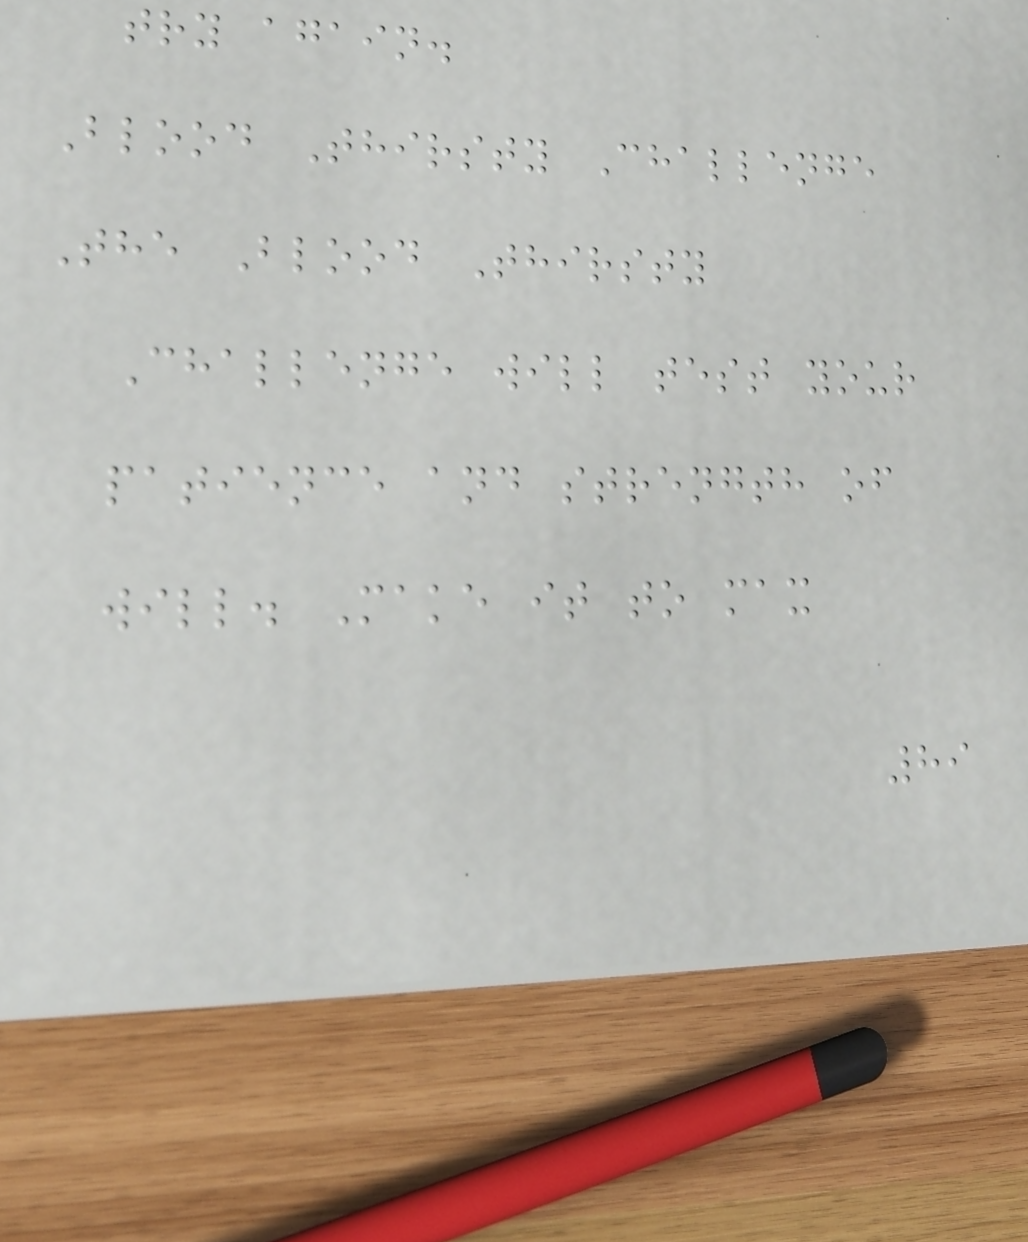try again.
Blood Thirsty Challenge
The Blood Thirsty
Challenge will test your
patience and strength of
will. Make it to max
89
